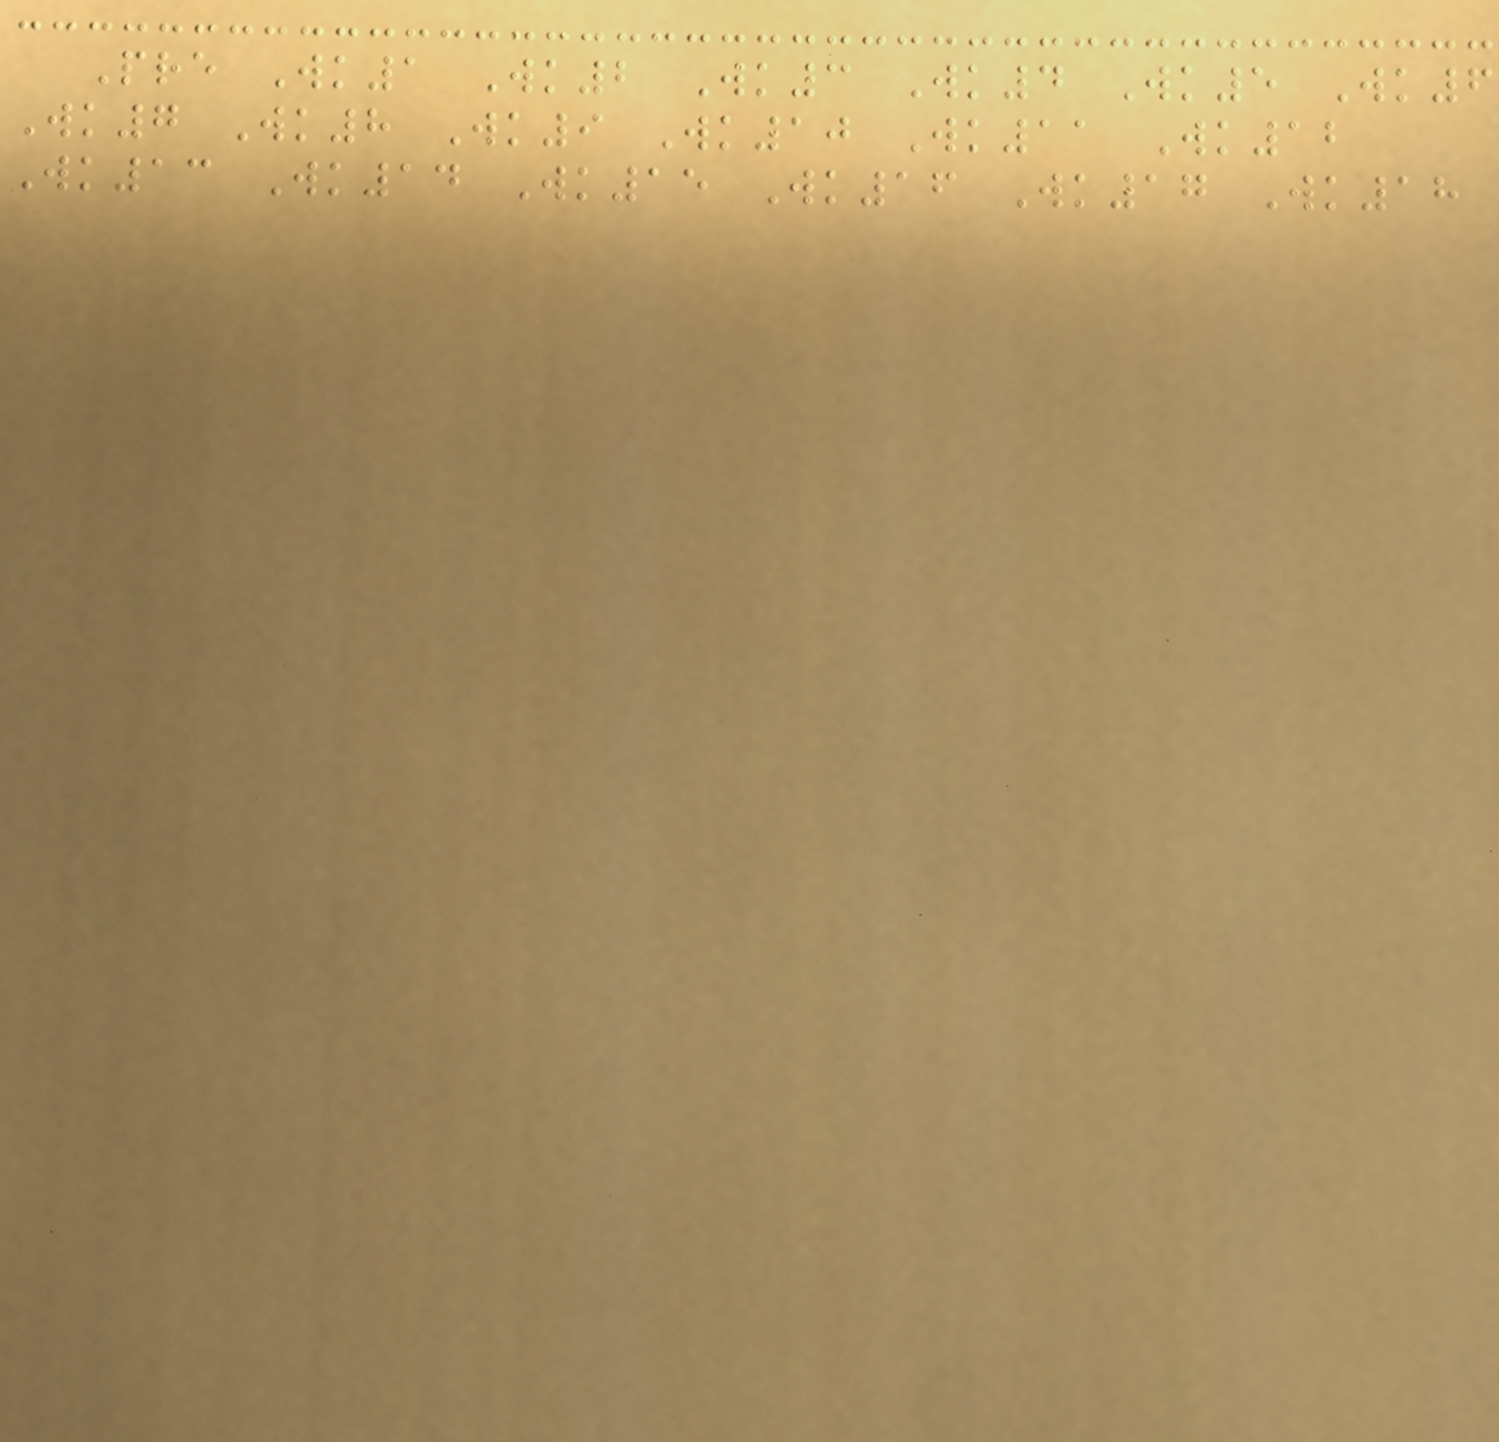Pre Wk1 Wk2 Wk3 Wk4 Wk5 Wk6
Wk7 Wk8 Wk9 Wk10 Wk11 Wk12
Wk13 Wk14 Wk15 Wk16 Wk17 Wk18
